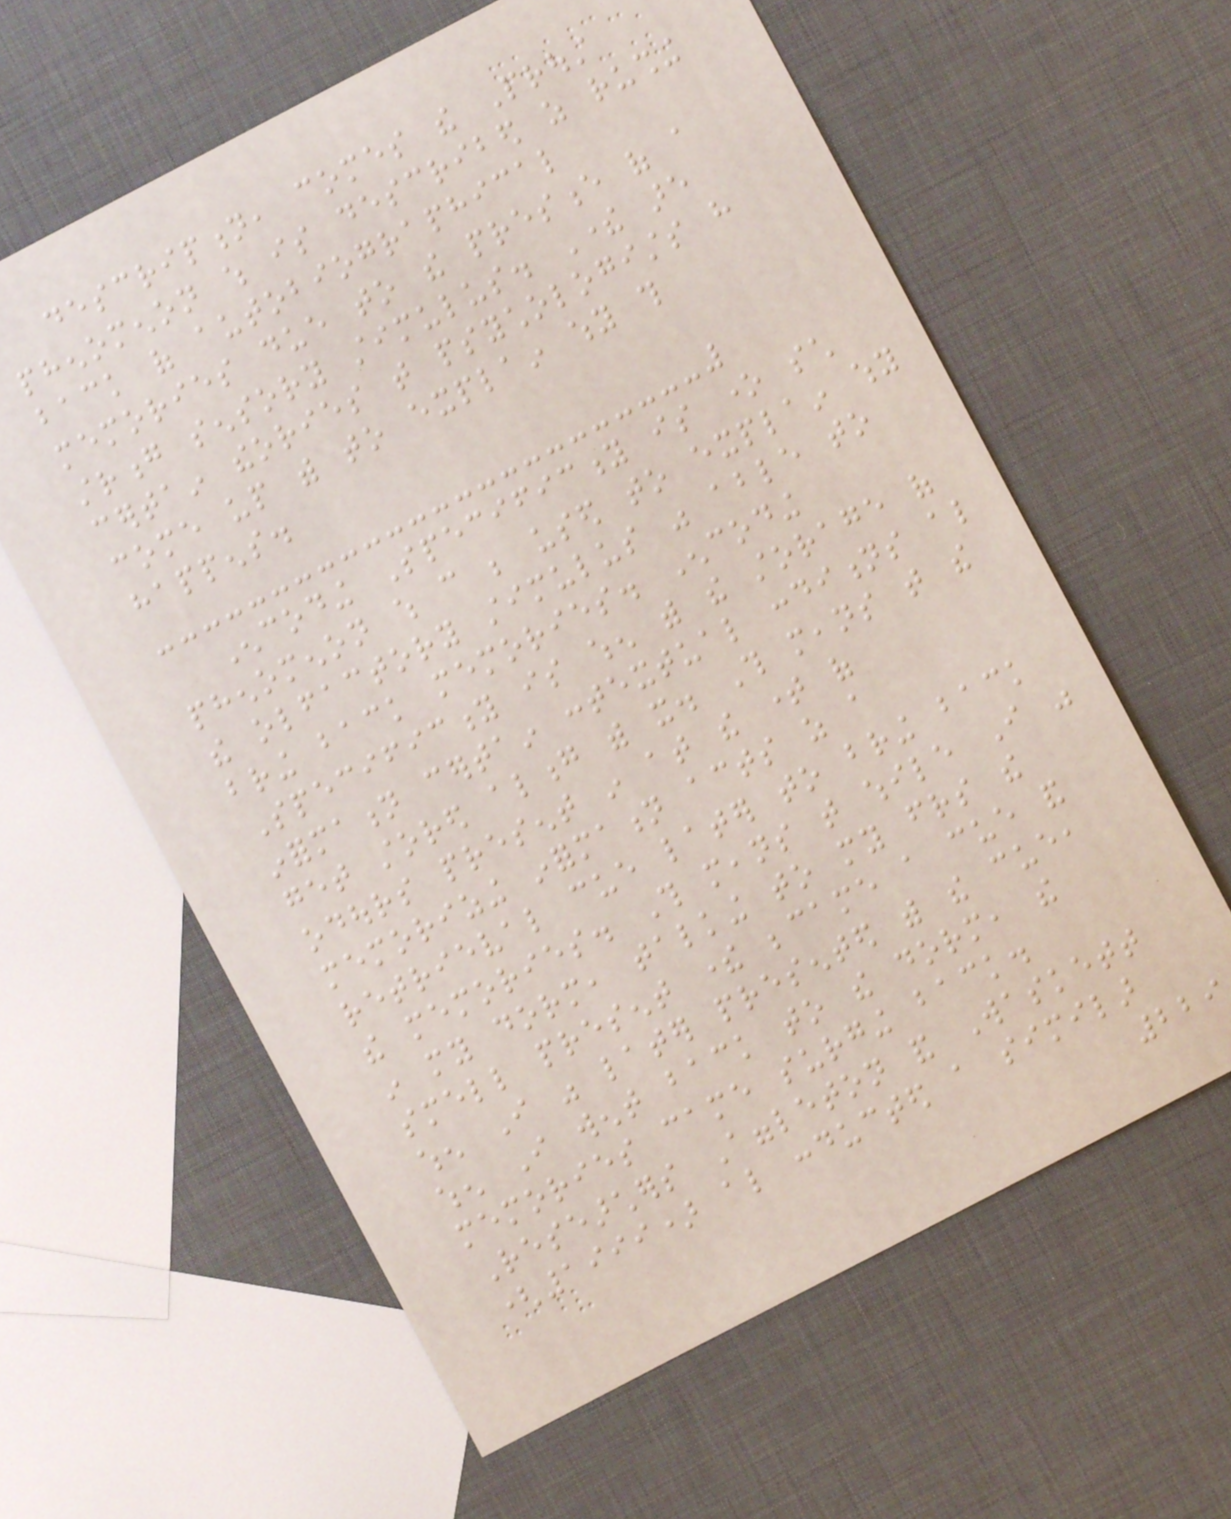description, comes the Proust
phenomenon which is described as rushing
back of autobiographical
memories due to the presence of a
strong sensory stimulus. There are
certain theories that psychologists have
come up with to explain why this
happens.
Encoding Specificity is one such
phenomenon which can be used to explain why
the olfactory stimulus was able to
bring back memories. Encoding
Specificity is when with the storage of
information certain contextual conditions also
get stored along with it. This means that the
odours present in at the time of
memorizing information acts as a
retrieval cue later to bring back
the memories. This means that while I was
in my dorm, talking to my friends the
smell present there became a cue and
when I was later presented with the cue,
when I went back to the dorm, the
memories came surging back.
Researchers Aggleton and Waskett
(1999) also conducted a similar
229
